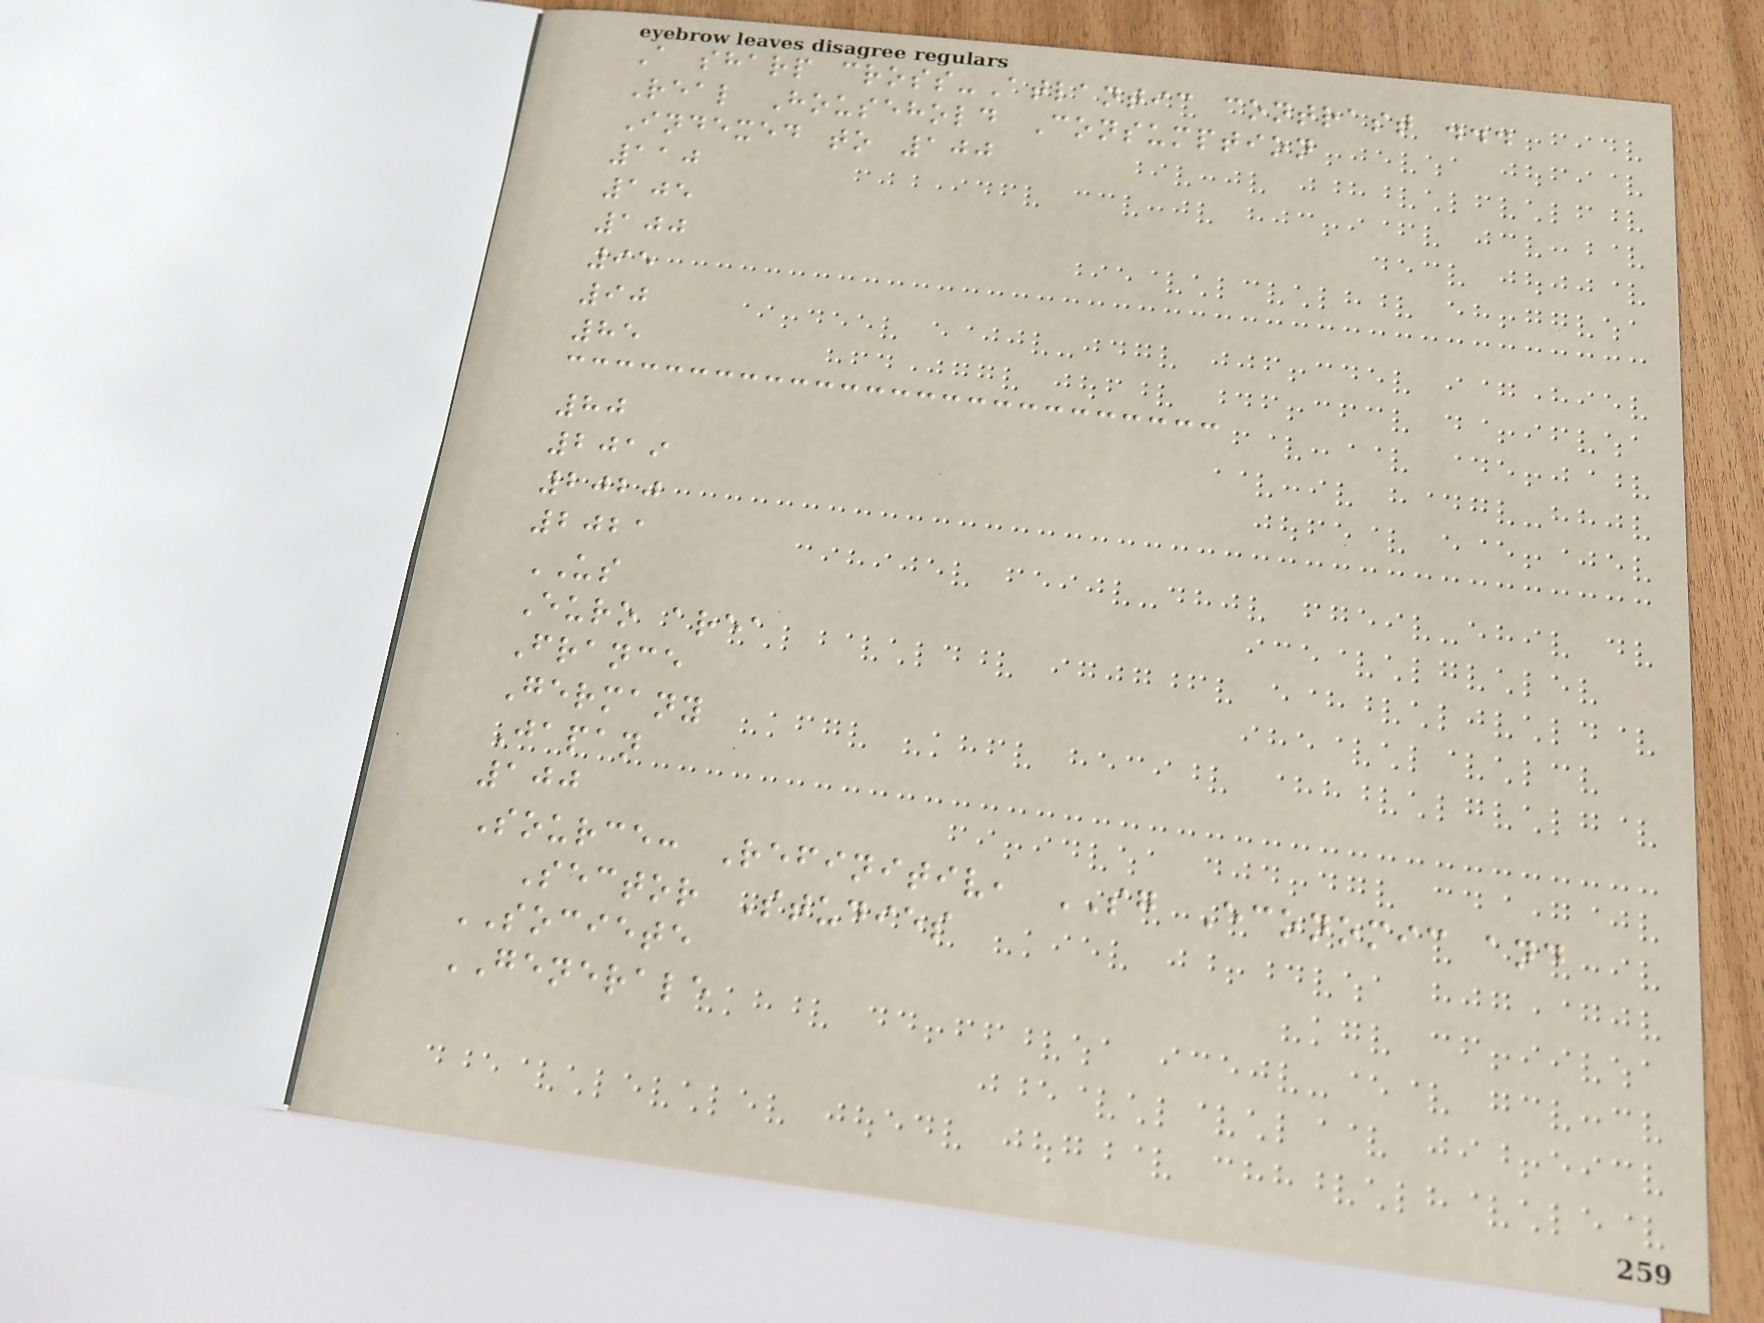A sharp cross-Atlantic contrast ...
Real Household Consumption
Indexed to 100
110
105
100
95
90
85
80
2019
2020
2021
US
Euro area
France
Germany
Japan
100
Source: Refinitiv, SG Economic and
Sector Studies
SOCIETE
GENERALE
